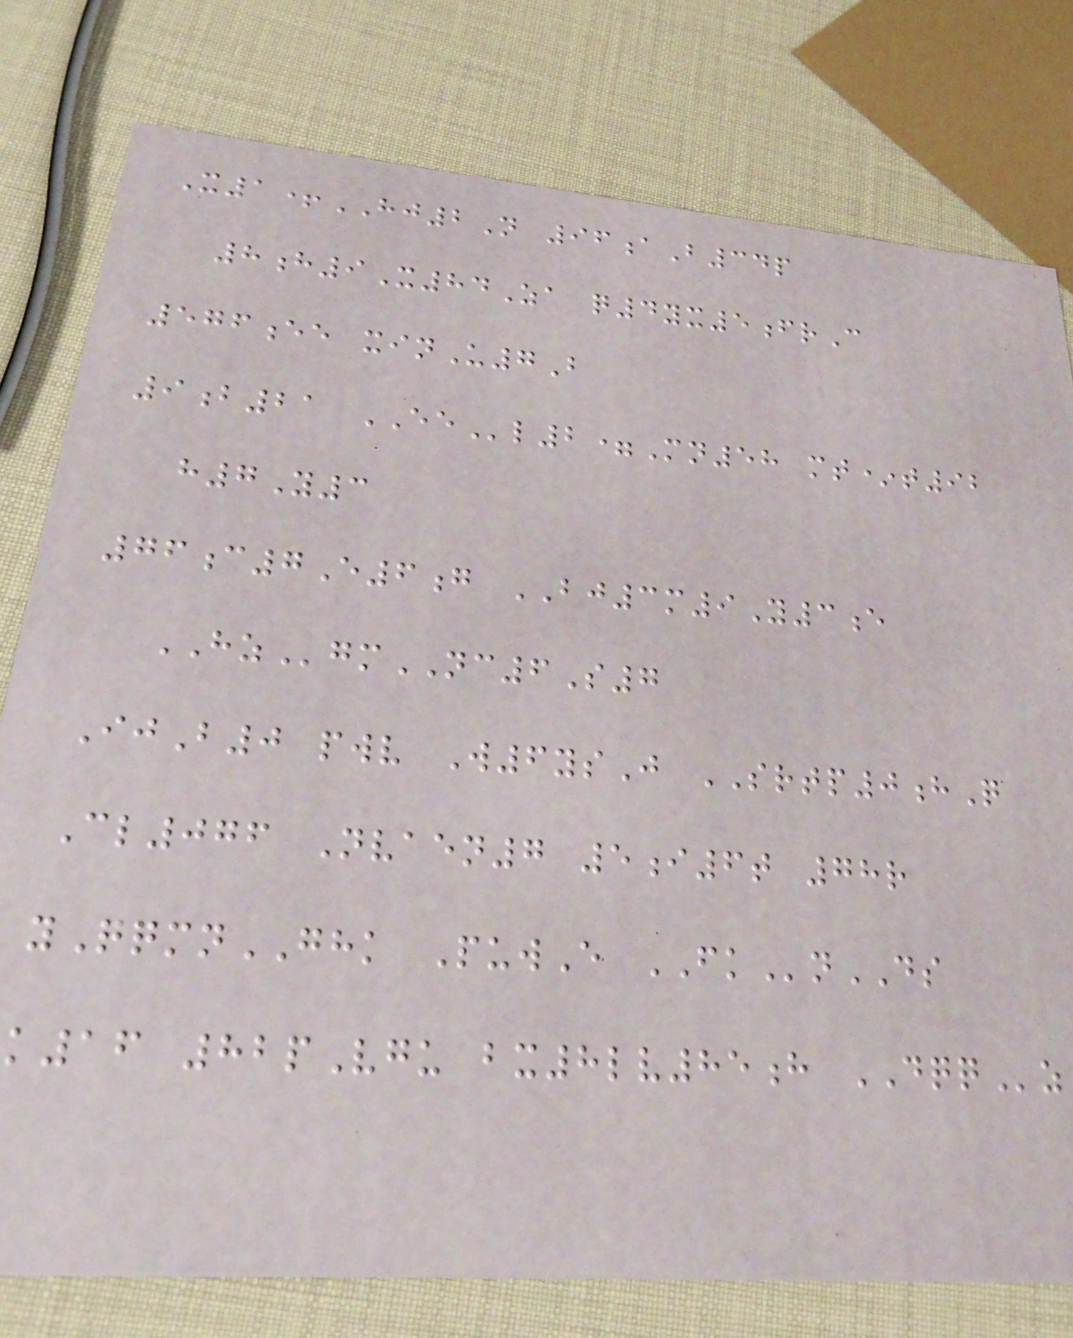X1+HJ2N 96aB34p
8h9X84Za q4yx5frC
576ee xinU7B
9b21 EEl2=Mn58 mt*t92
h7Y3
76c7E6g BJ3m9Y3e
HZgmNC6S7
IjB0 pwv W6ysJ SRTP0hQ
Cl076 Nvaen7 5i6t 78r
yQqmnGHK PuwE FKnDS
k16 82pVgu bx8lv85h DQQz
